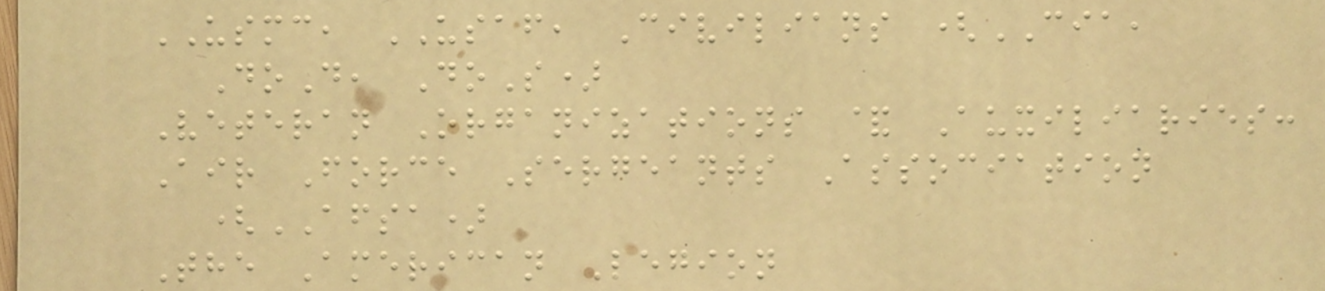USMC, USAF, Civilians (CIA,
DoD, DoS)
Veteran Organizations & Auxiliaries:
Air Force Sergeants Association
(AFSA)
The American Legion
